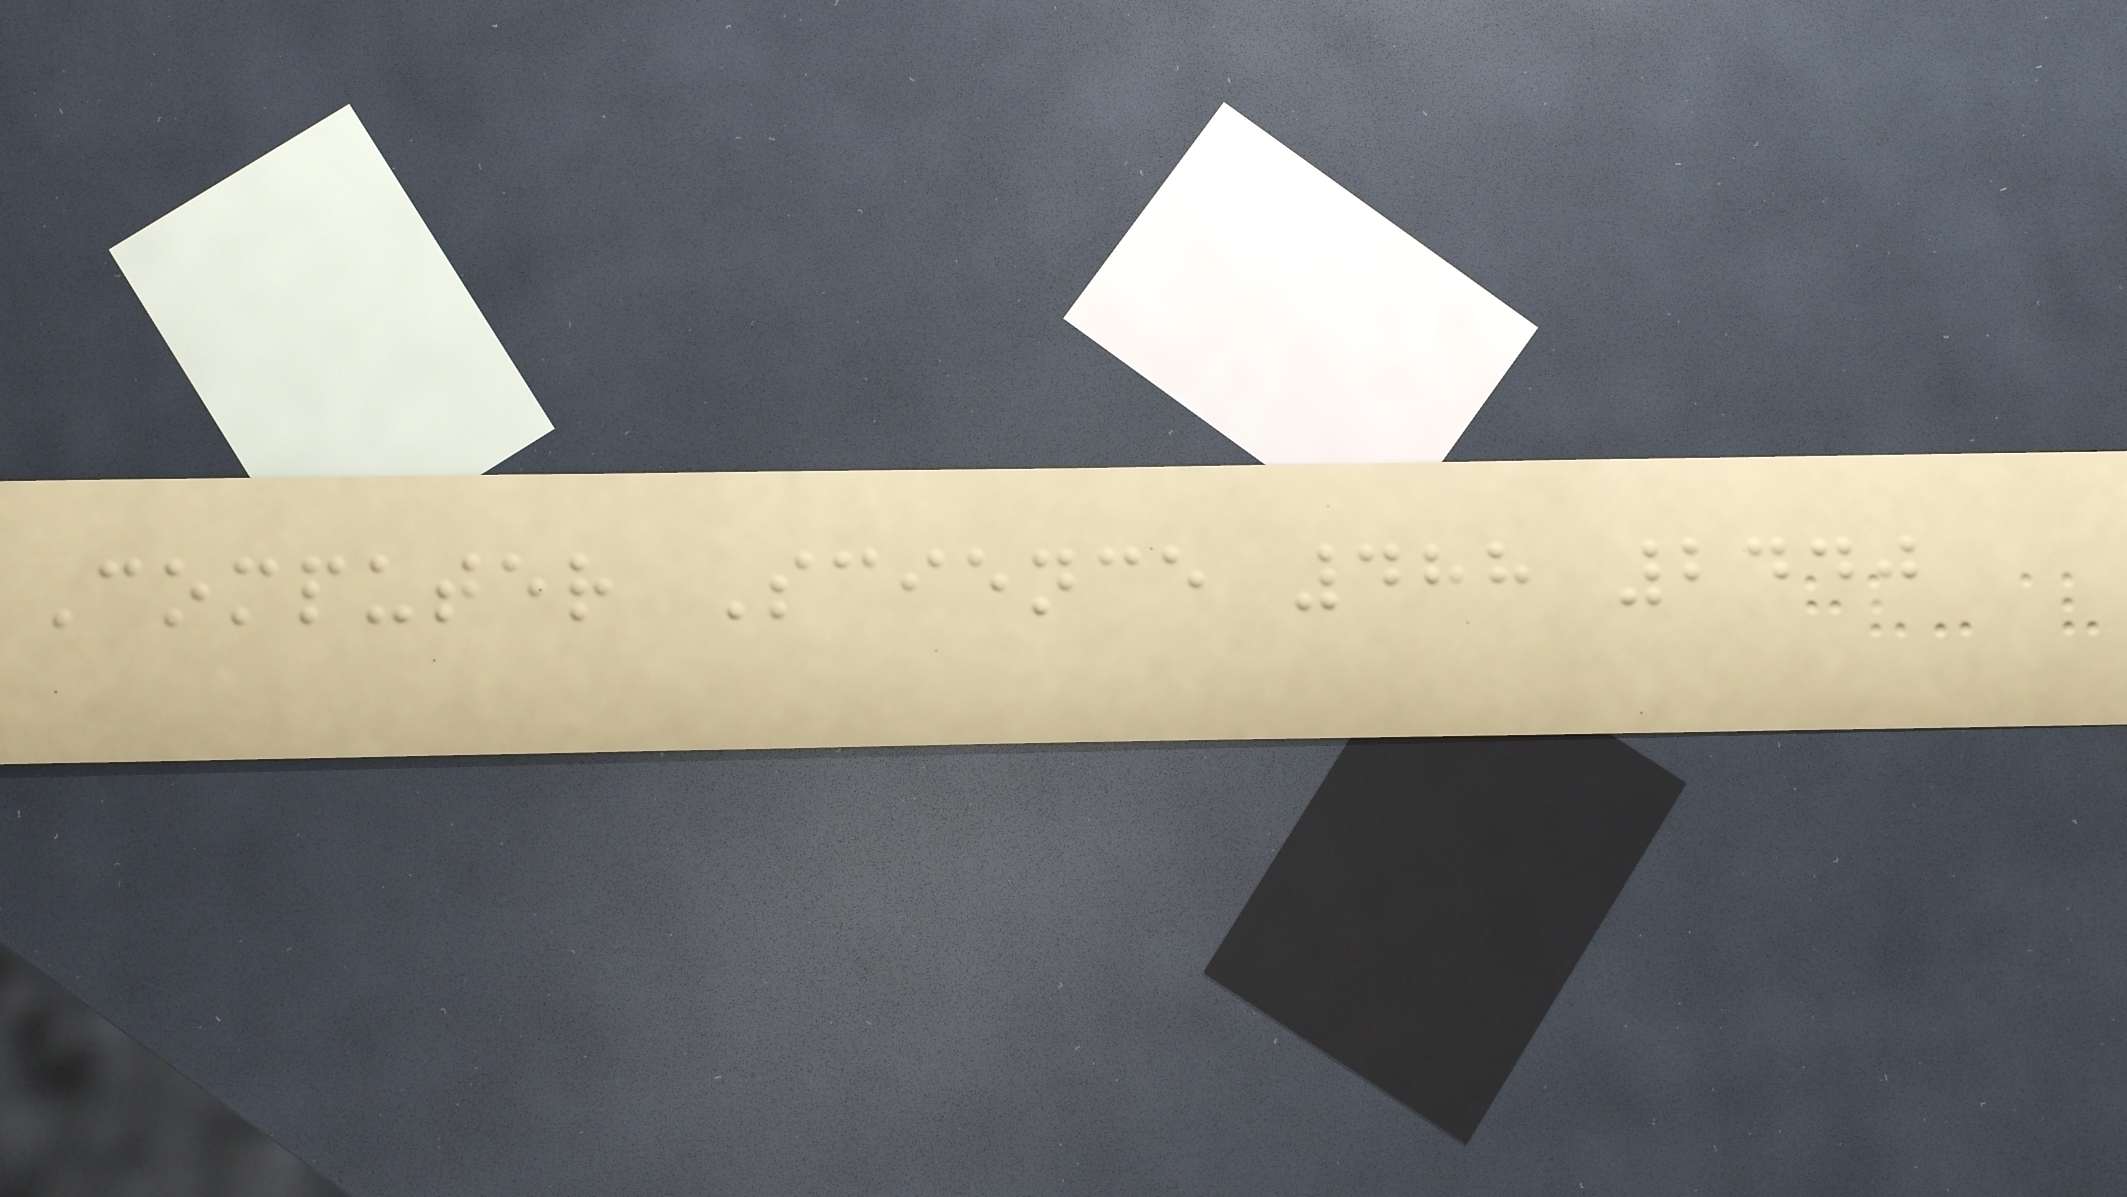Computer Science 488 2440
